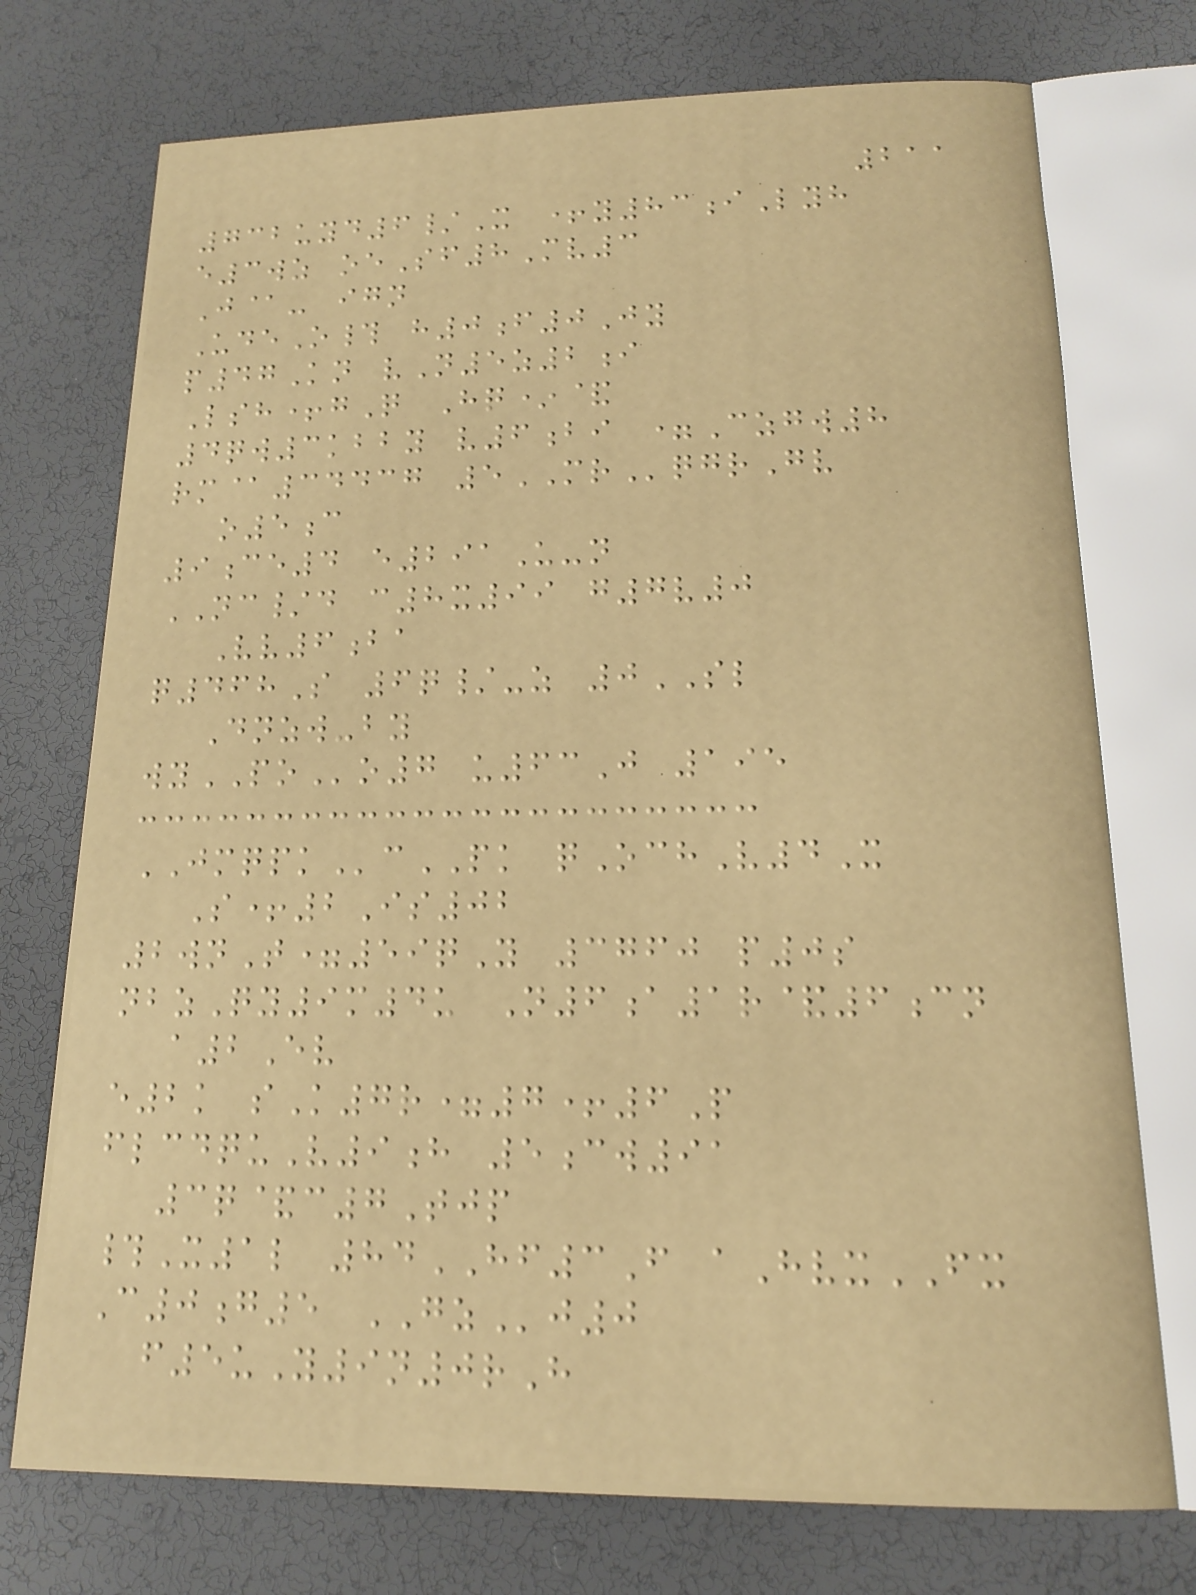211
732uyd6/X +y83iLyh
e3wz oeSf8Mv3
J@- ign
UdeO# h0f0Jy
p47Kn vN5z2i
Lsh+gQ Hq*&
4qw3kbby v6bi =Czgw8
rm@34437 5MRqgrGv
o5c
9ce4 e291U-n
NC/d c8x99 g7v0
Vv6ba
q468S 6q/-z 0SL
Dnzw-by
wyPOo7 u63J 195
JMQPKcPK qOchV4X
S+2Is02
2wnT=59qY 3760 p0s
nbzQy9m4u N6a1r&6cn
a2Ev
e2k sK7r=7+6P
flcdquV9h 5cw91
3q&c7Tjp
#X1l 84HF3F aHvxFX
C0g5 GZj0
f5uY9n0rH
